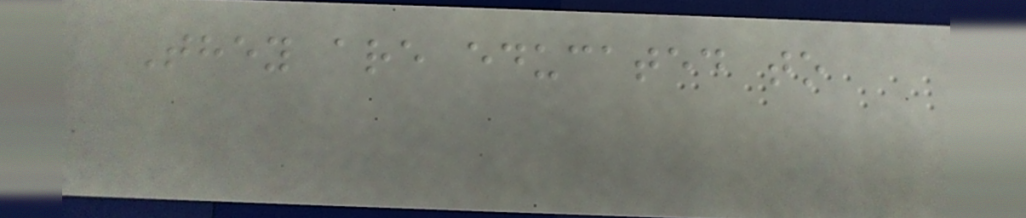They are educated to
